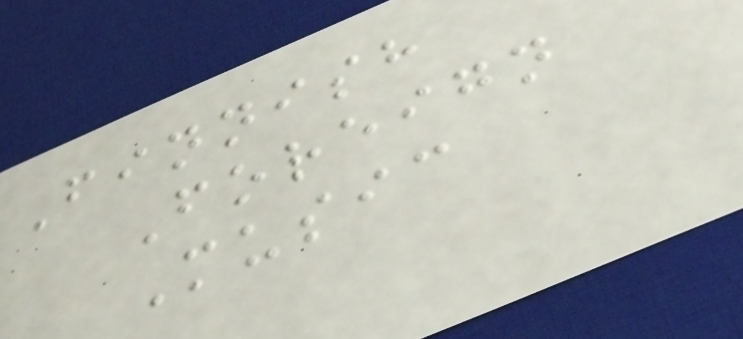Finnish
Foreign
Music
